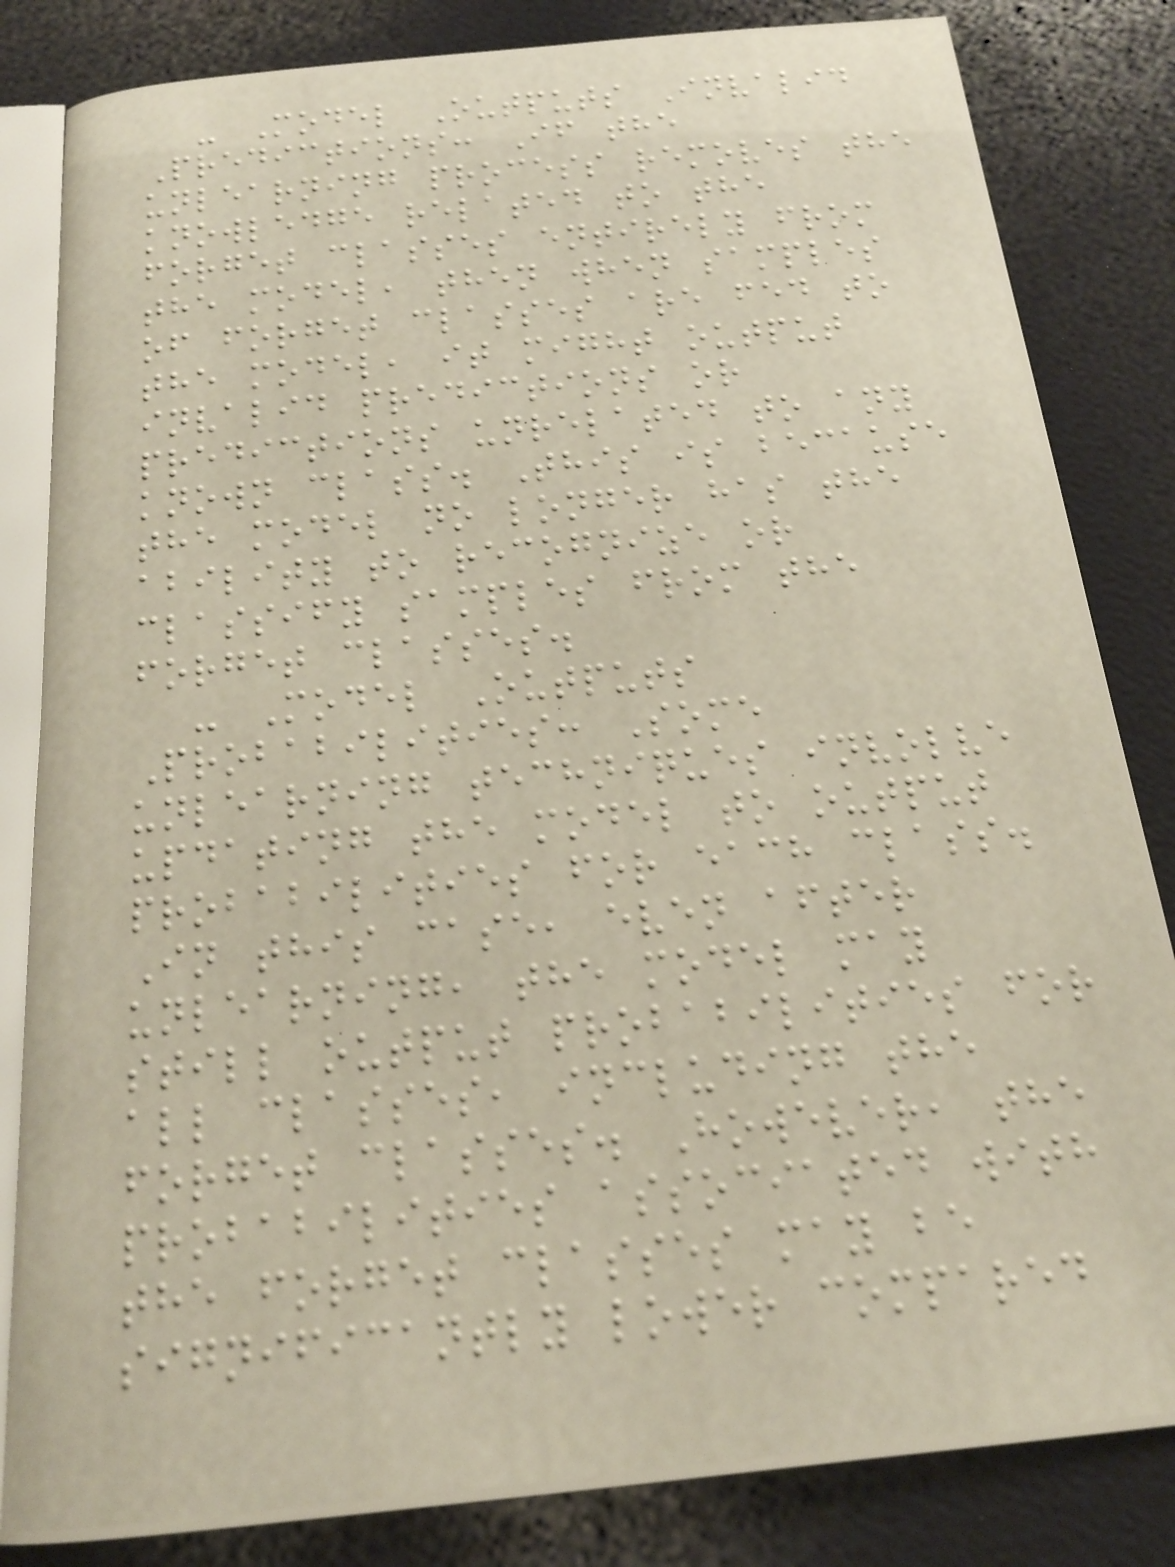- Model Outputs Invalid
Predictions: If the
unlearning process removes the
knowledge related to the
forget classes entirely from
the model, then when samples
of forget classes are fed to
the model, it might output
invalid predictions or
predictions unrelated to any
known class. This is because
the model no longer has the
ability to recognize or
classify samples from the
forget classes.
- Model Outputs
Probabilities: Some
unlearning techniques involve
updating the model to output
probabilities for each class.
In this case, even after
unlearning, the model may
still output probabilities for
all classes, including the
forget classes. However, the
probabilities associated with
the forget classes may be
significantly lower compared
